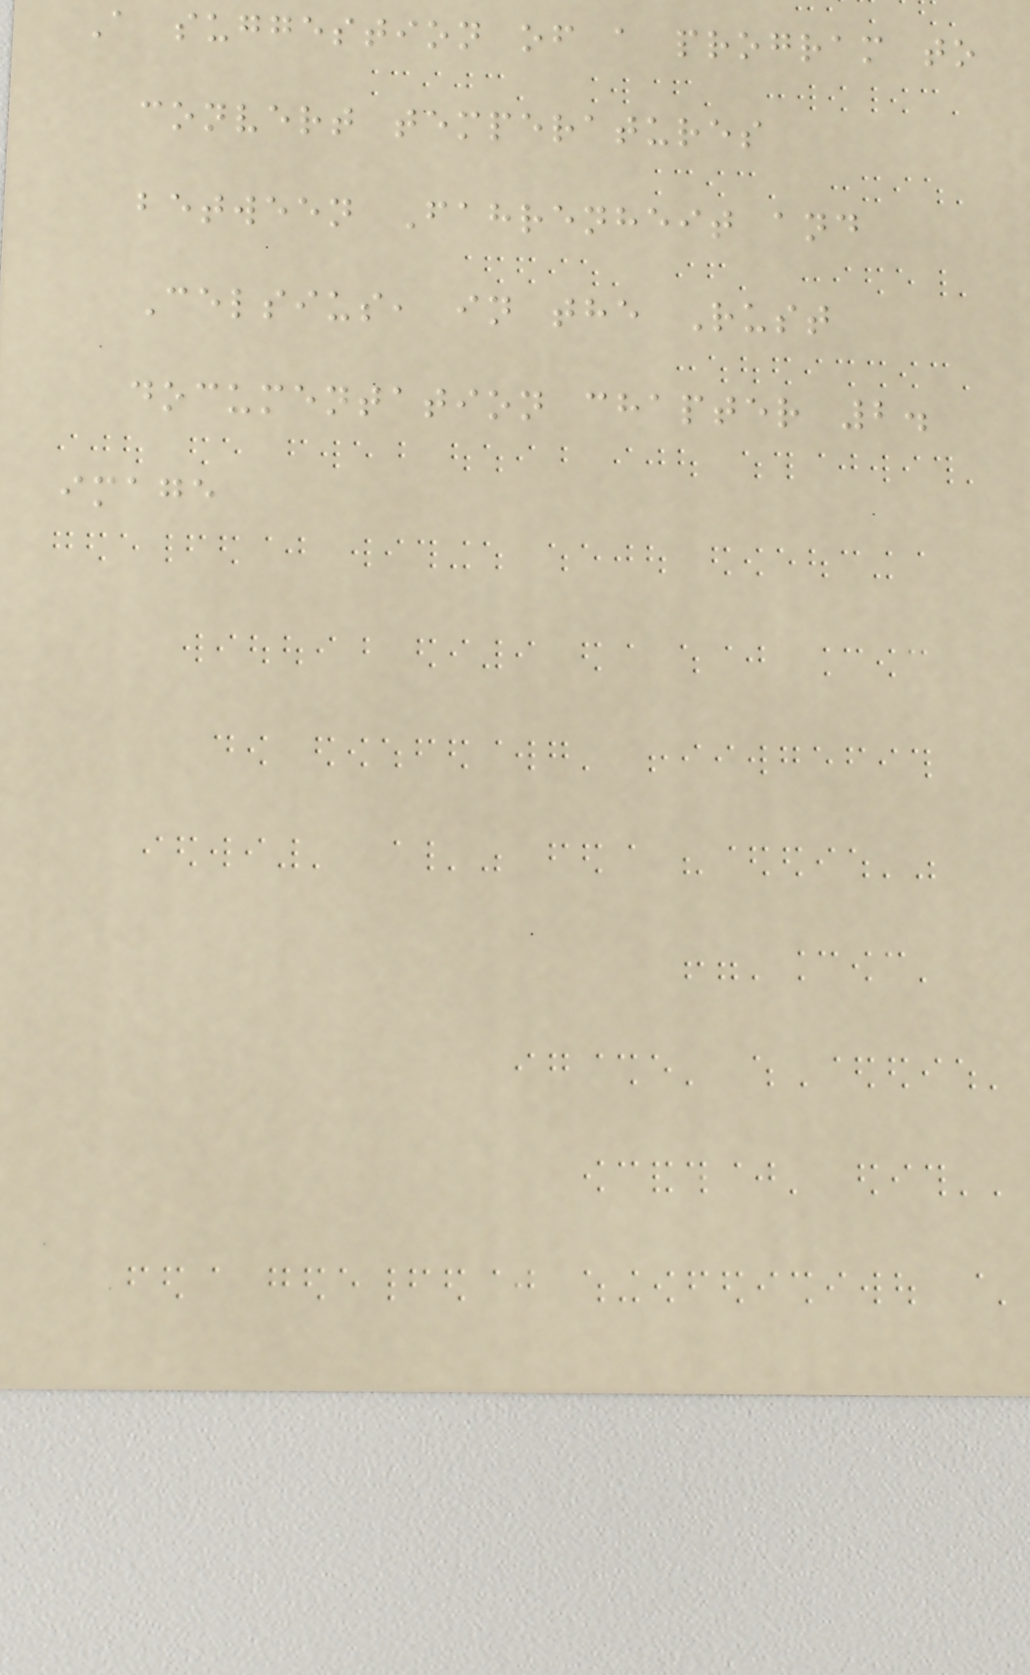A suggestion of a program to
convert temperatures
between Fahrenheit and
Celsius, in the Rust
documentation chapter 2.
image
